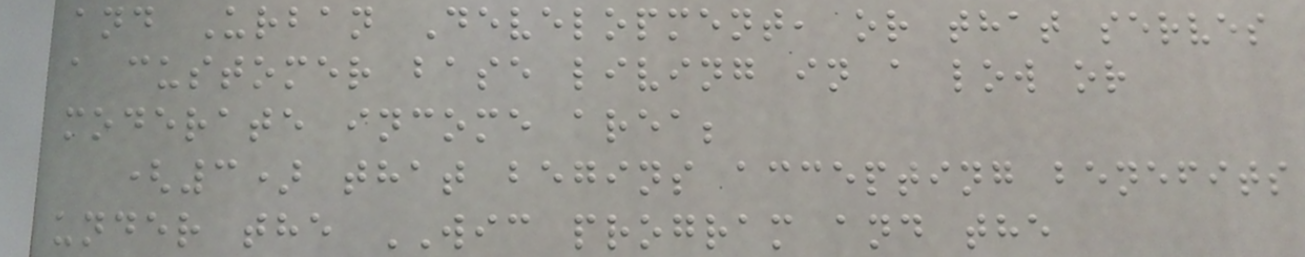and Urban Development, or that serves
a customer base living in a low or
moderate income area;
(3) that begins accepting benefits
under the WIC program and the
